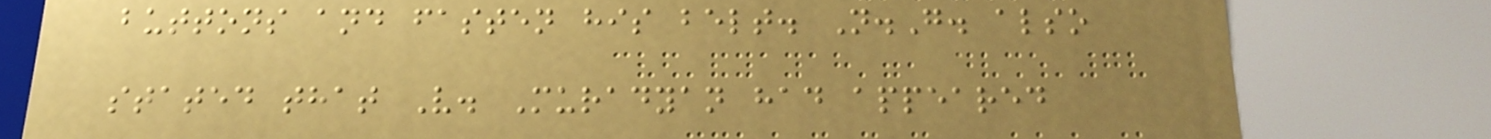buttons and fasten his belt. N.G. also
stated that V. Muradyan had appeared
